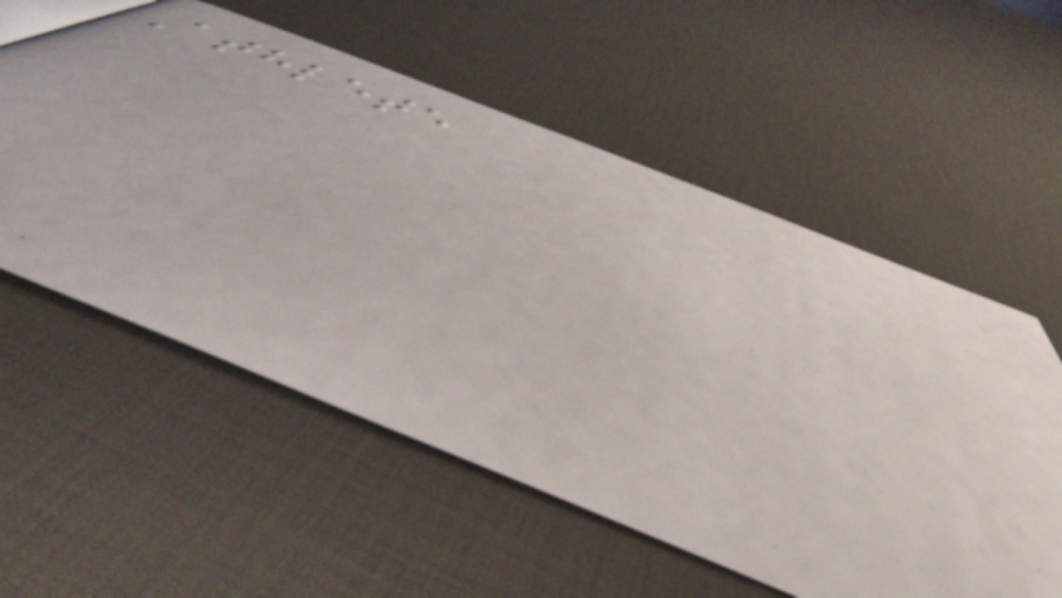Athlete
